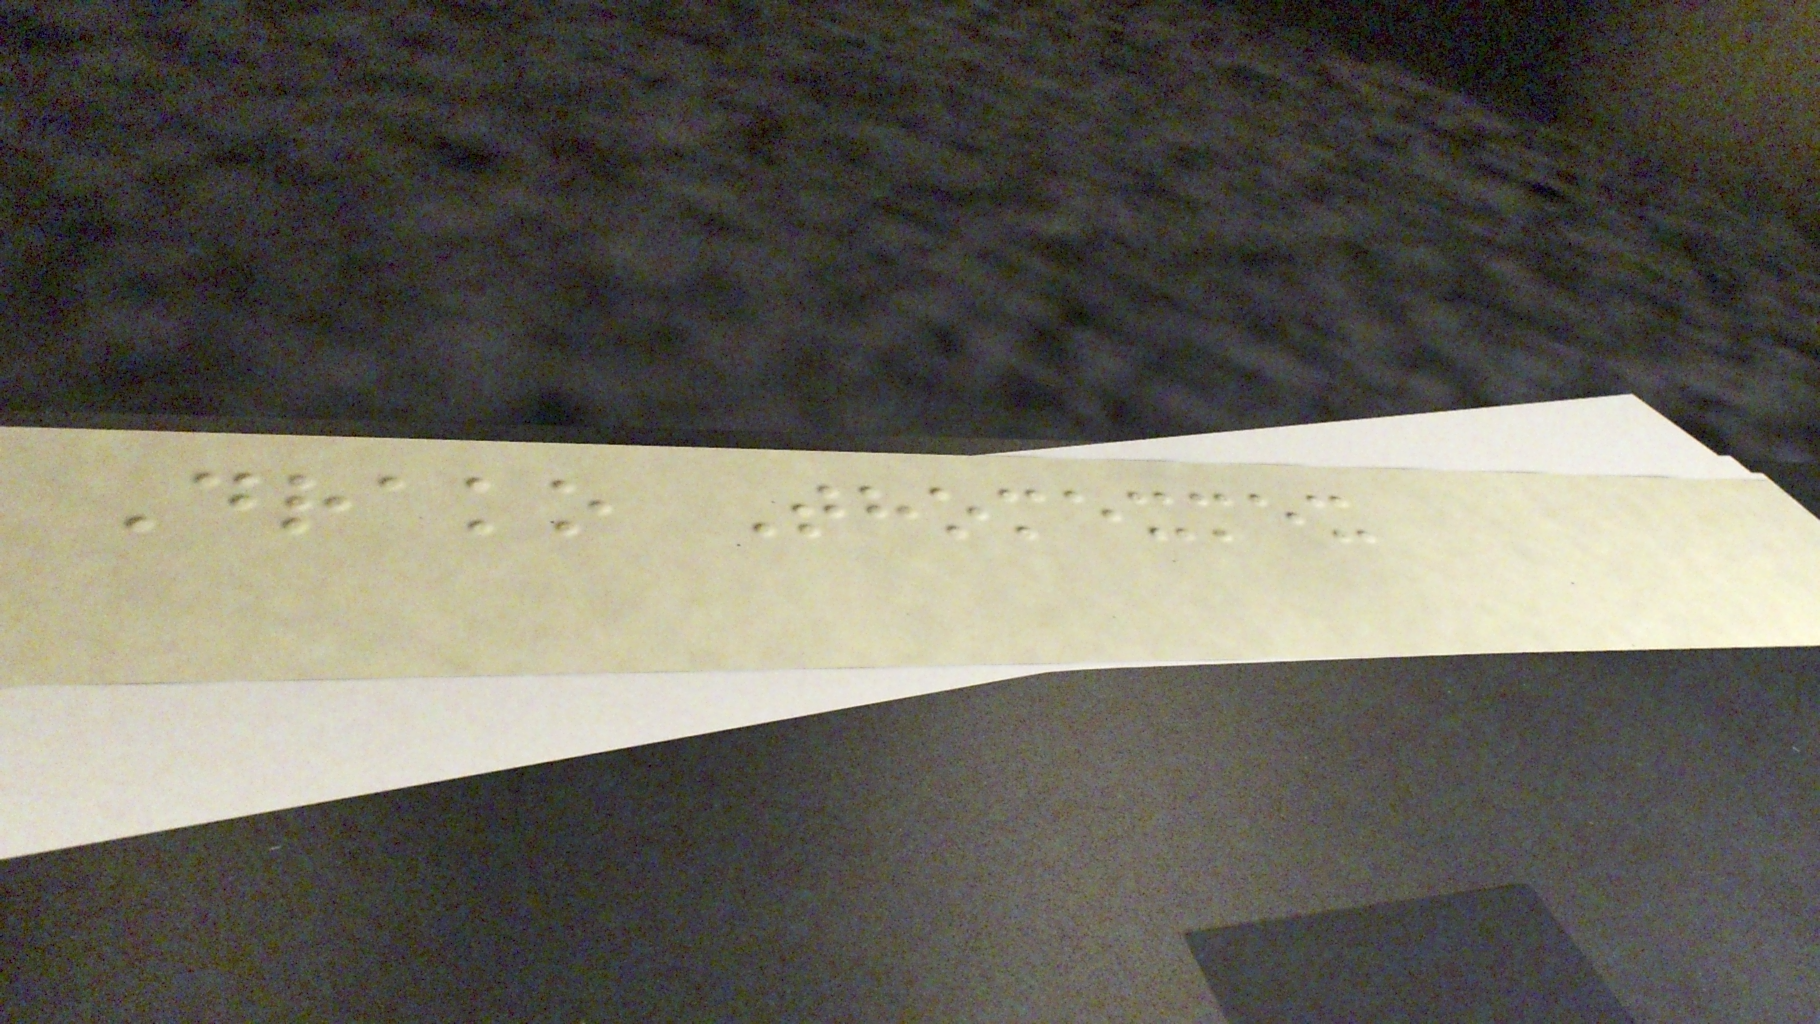Drako Thomexmex
